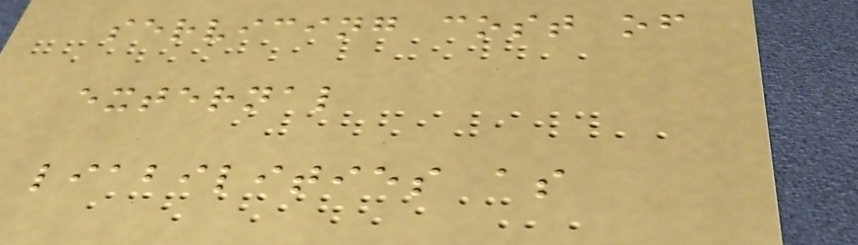servicing cost of
external
liabilities as
